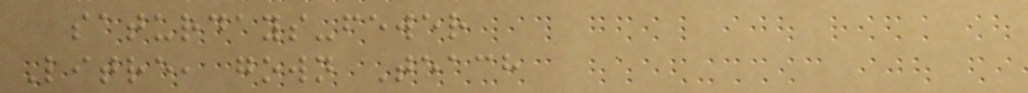saturdays-fewer
Litre, gown Teach
